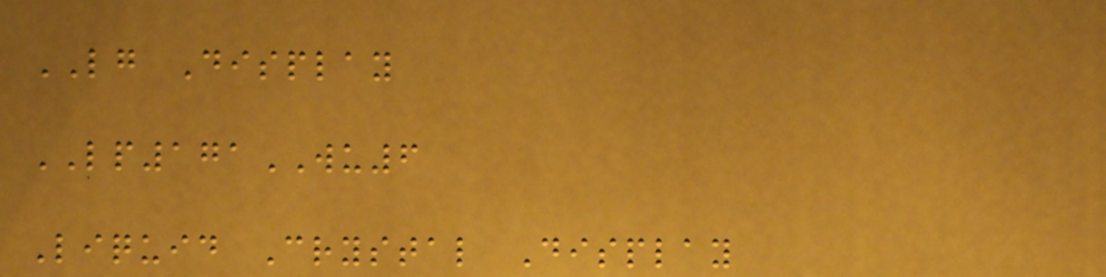LG Display
LP171WU6
Liquid Crystal Display
